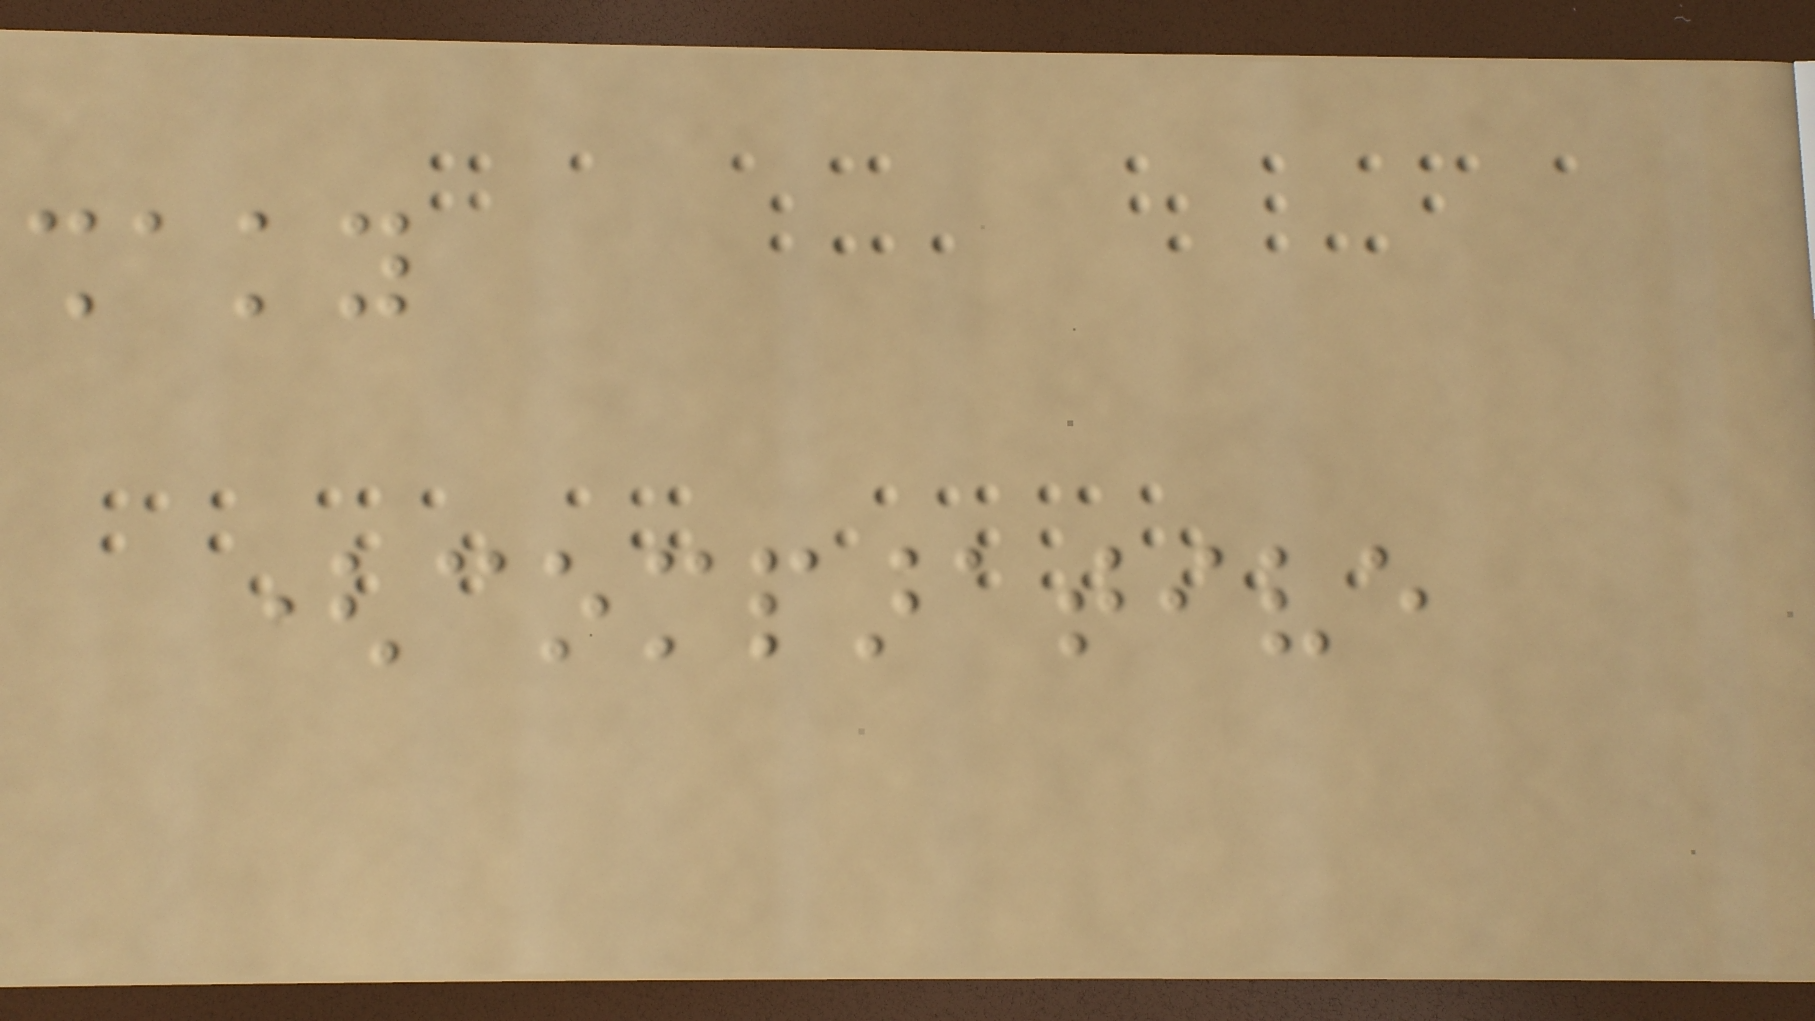shaky
(comparative
